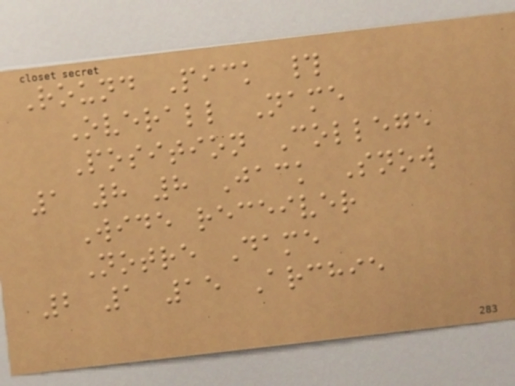Round Pick #
Overall Name
Position College
1 8 8 Jack Snow
Wide receiver
Notre Dame
2 1 15 Archie
